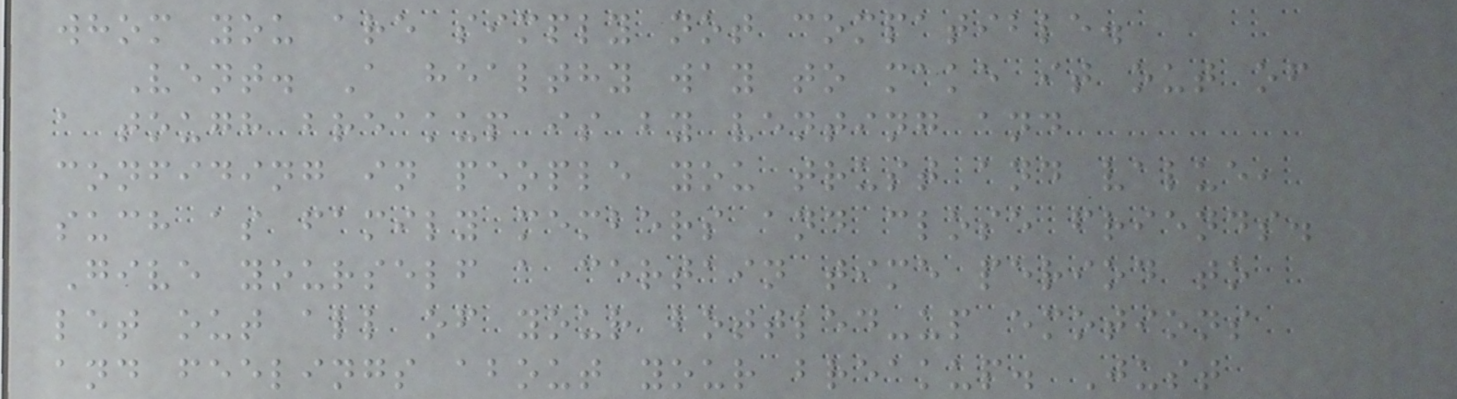whom you are simply not compatible.
Vent. A healthy way to make it out of
a tough breakup is by venting and
confiding in people you trust and value,
such as family members and close friends.
Give yourself a certain time period to
let out all of your bottled-up emotions
and feelings about your breakup. Just
